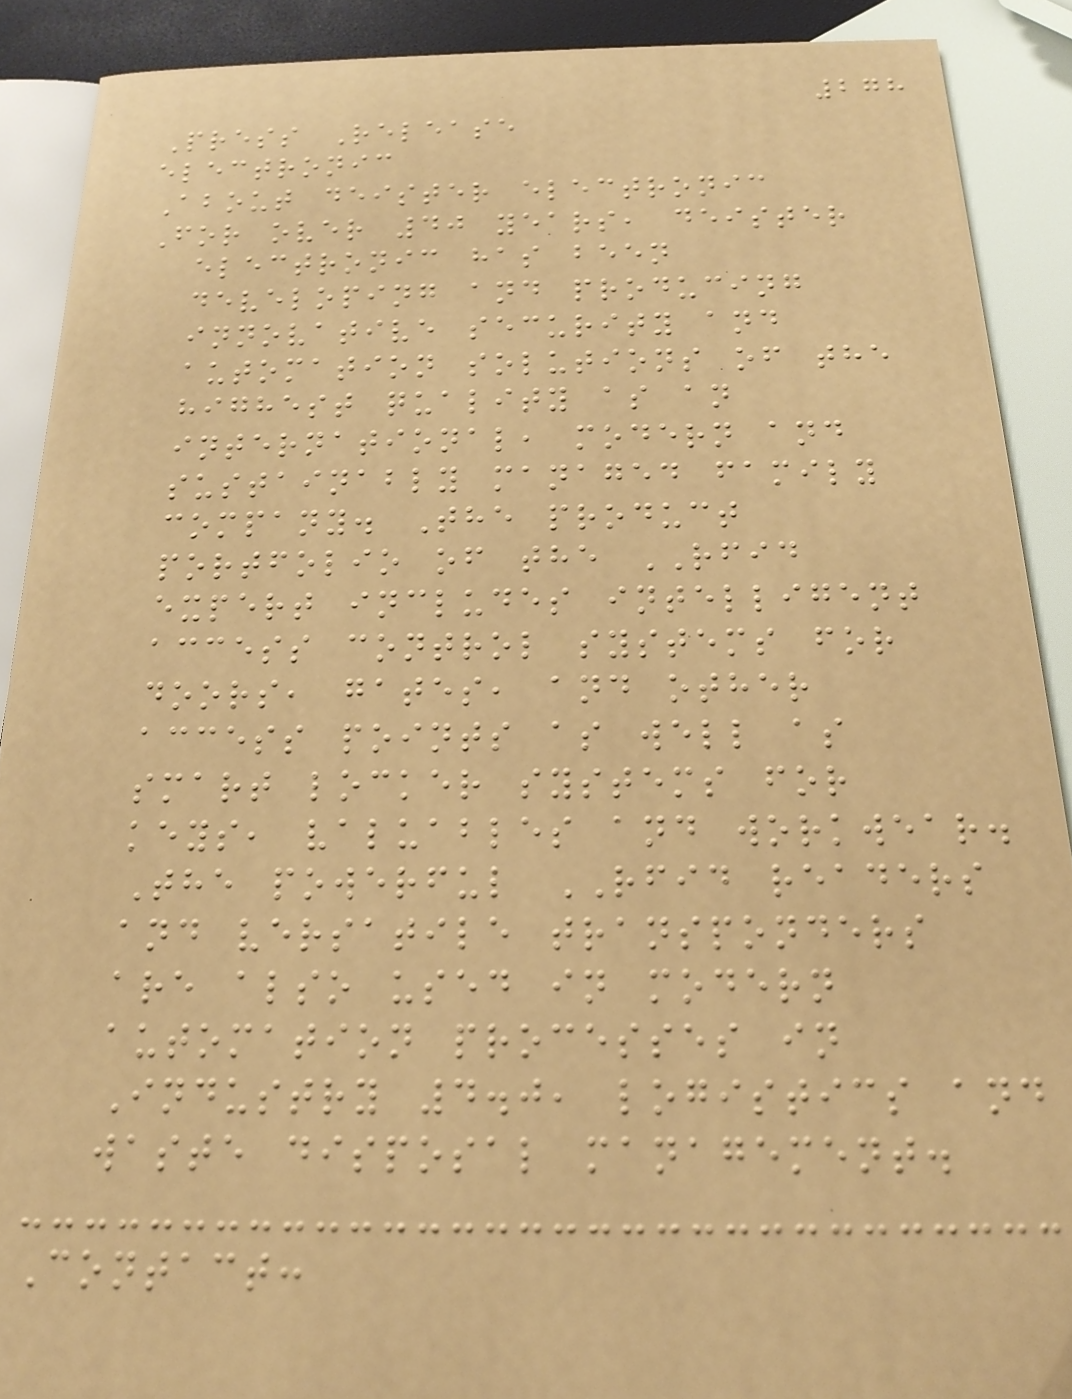278
Press Release
electronic
About deister electronic
For over 40 years, deister
electronic has been
developing and producing
innovative security and
automation solutions of the
highest quality as an
international, modern and
sustainably managed family
company. The product
portfolio of the RFID
expert includes intelligent
access control systems for
doors, gates, and other
access points as well as
smart locker systems for
keys, valuables and workwear.
The powerful RFID readers
and versatile transponders
are also used in modern
automation processes in
Industry 4.0, logistics and
waste disposal management.
Contact:
